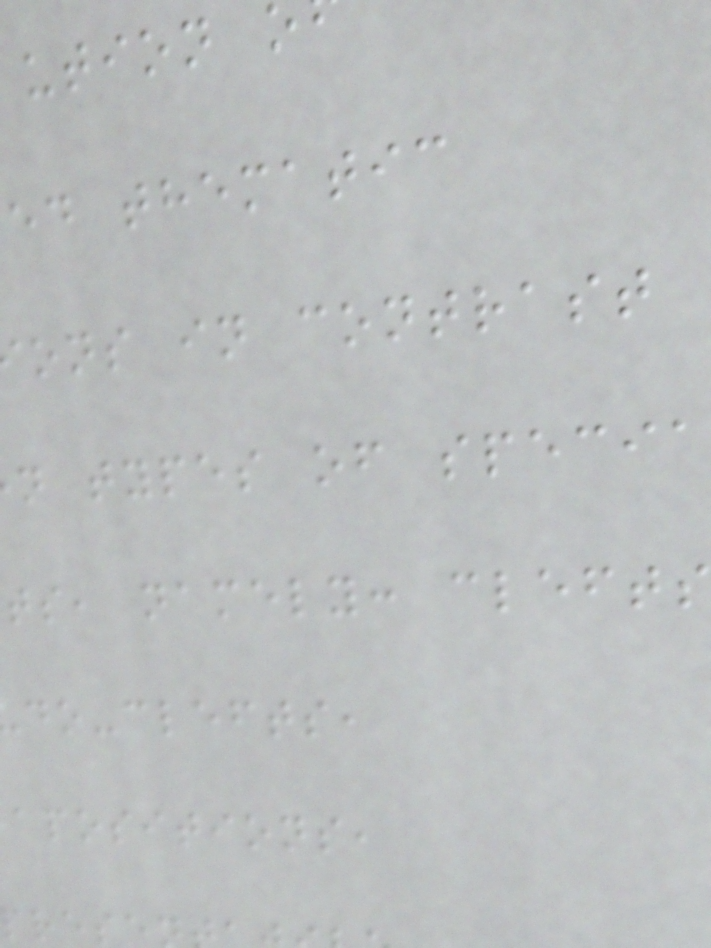ution
ed thematic
ons in contrast
n types of specia
ts, namely: clefts
do-clefts,
apositions,
